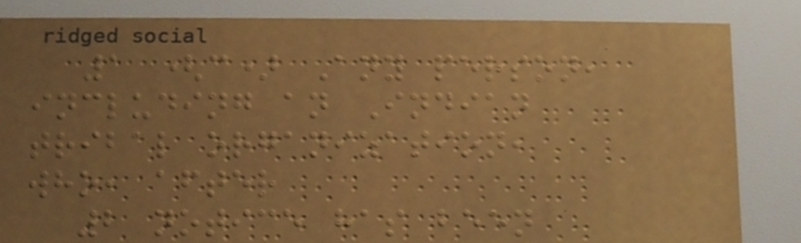1 (c) Any person,
including an Indian
tribal organization,
who, after
2 notice has been
